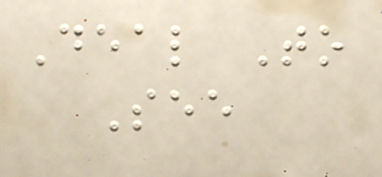Deal To
See
